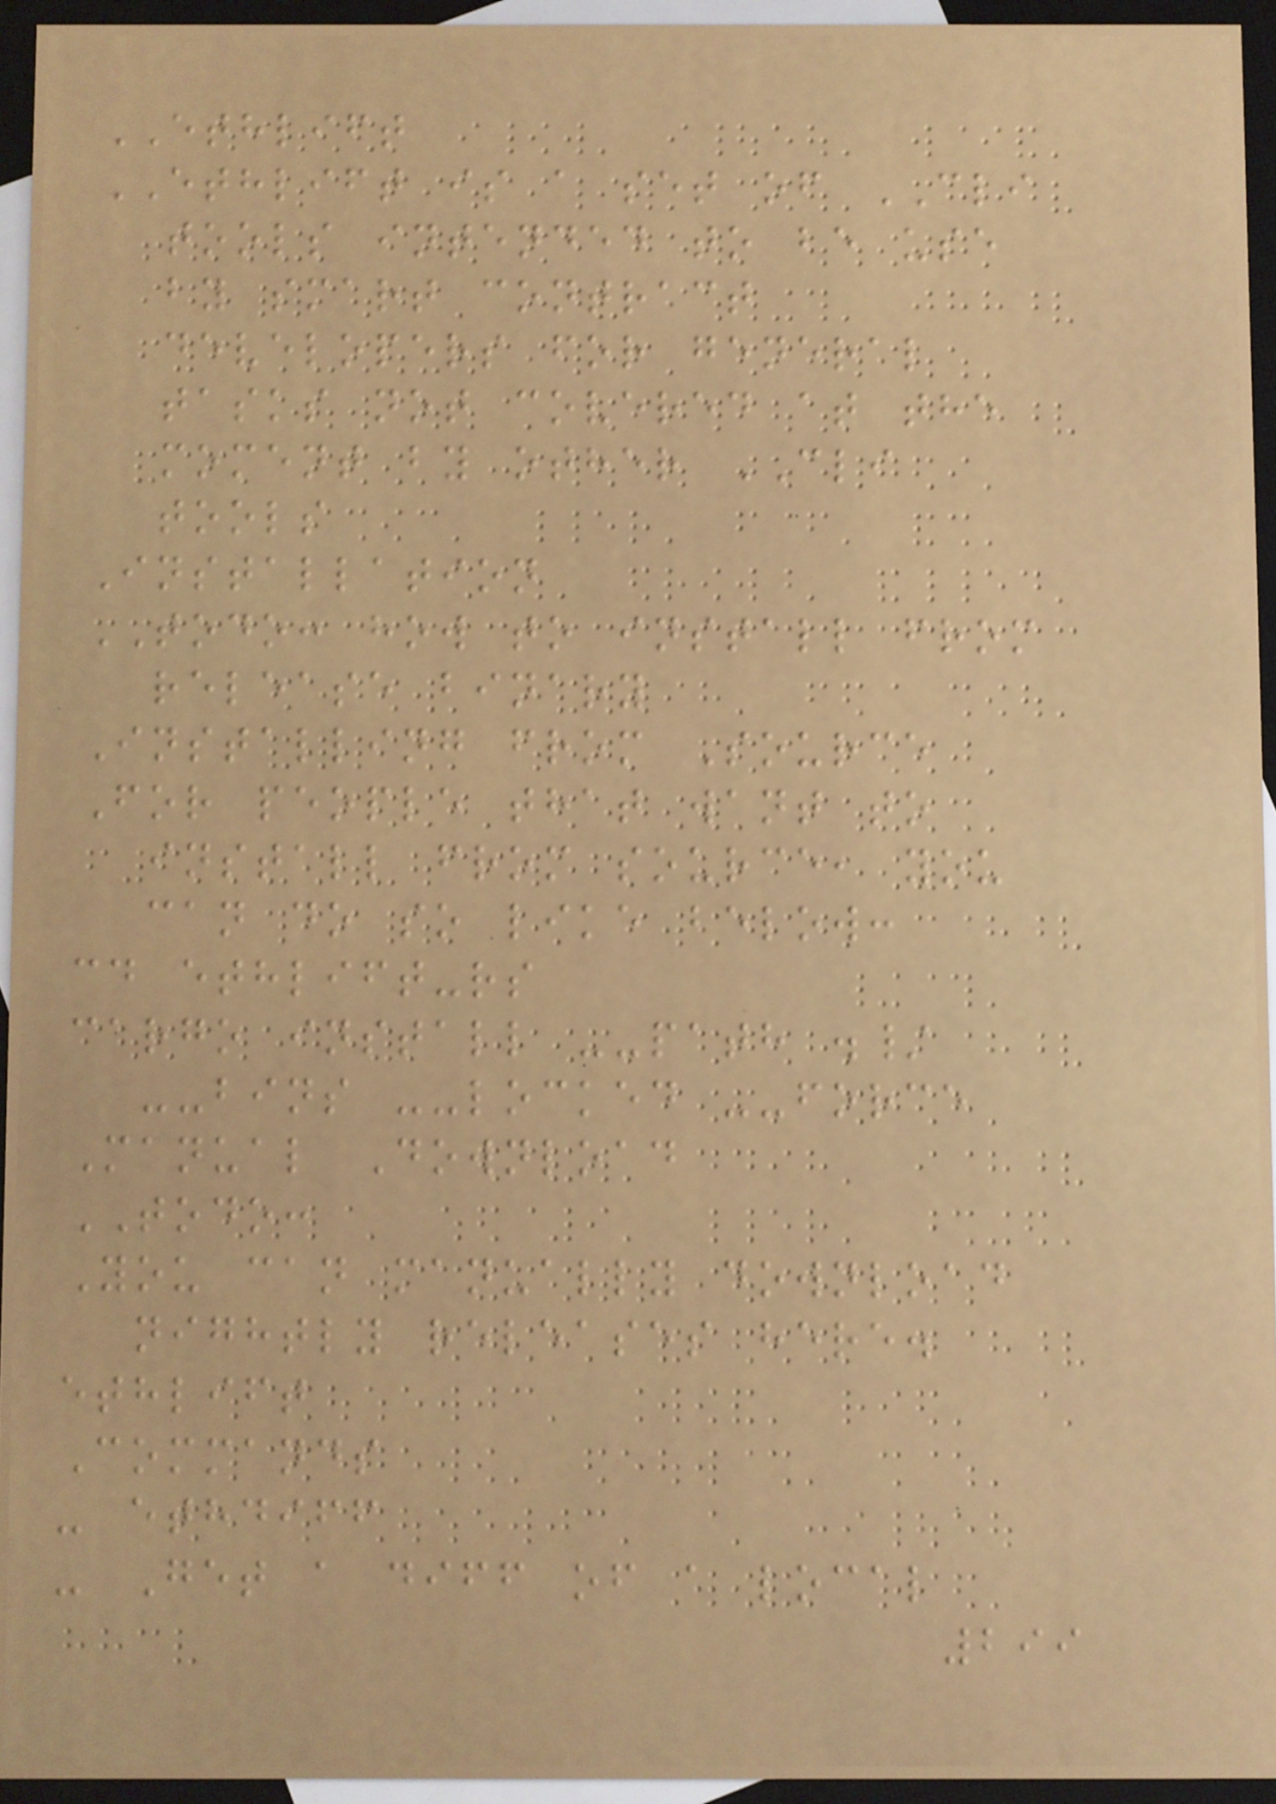ETHLIFT
ETHLIFT is a set of CLI
tools intended to be use
by smart contract
developers for general
tasks not covered at the
moment by other CLI
tools
Installation
TODO: how to install from
release binary
Installing from Source
For people that want to
install from source, you
can do so like below:
cd ethlift-rs
cargo install --path ./
--bins --locked --force
Manual Download
TODO:
You can manually download
nightly releases here.
ethlift
Commands
- ethdiff
- Get a diff of a local
299
